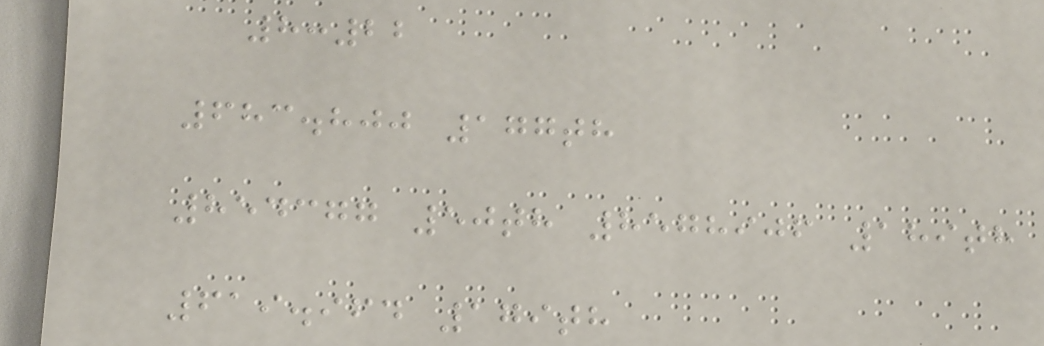8:22
683.800 177th
854377 50th 8578906 189th
619.964 179th
